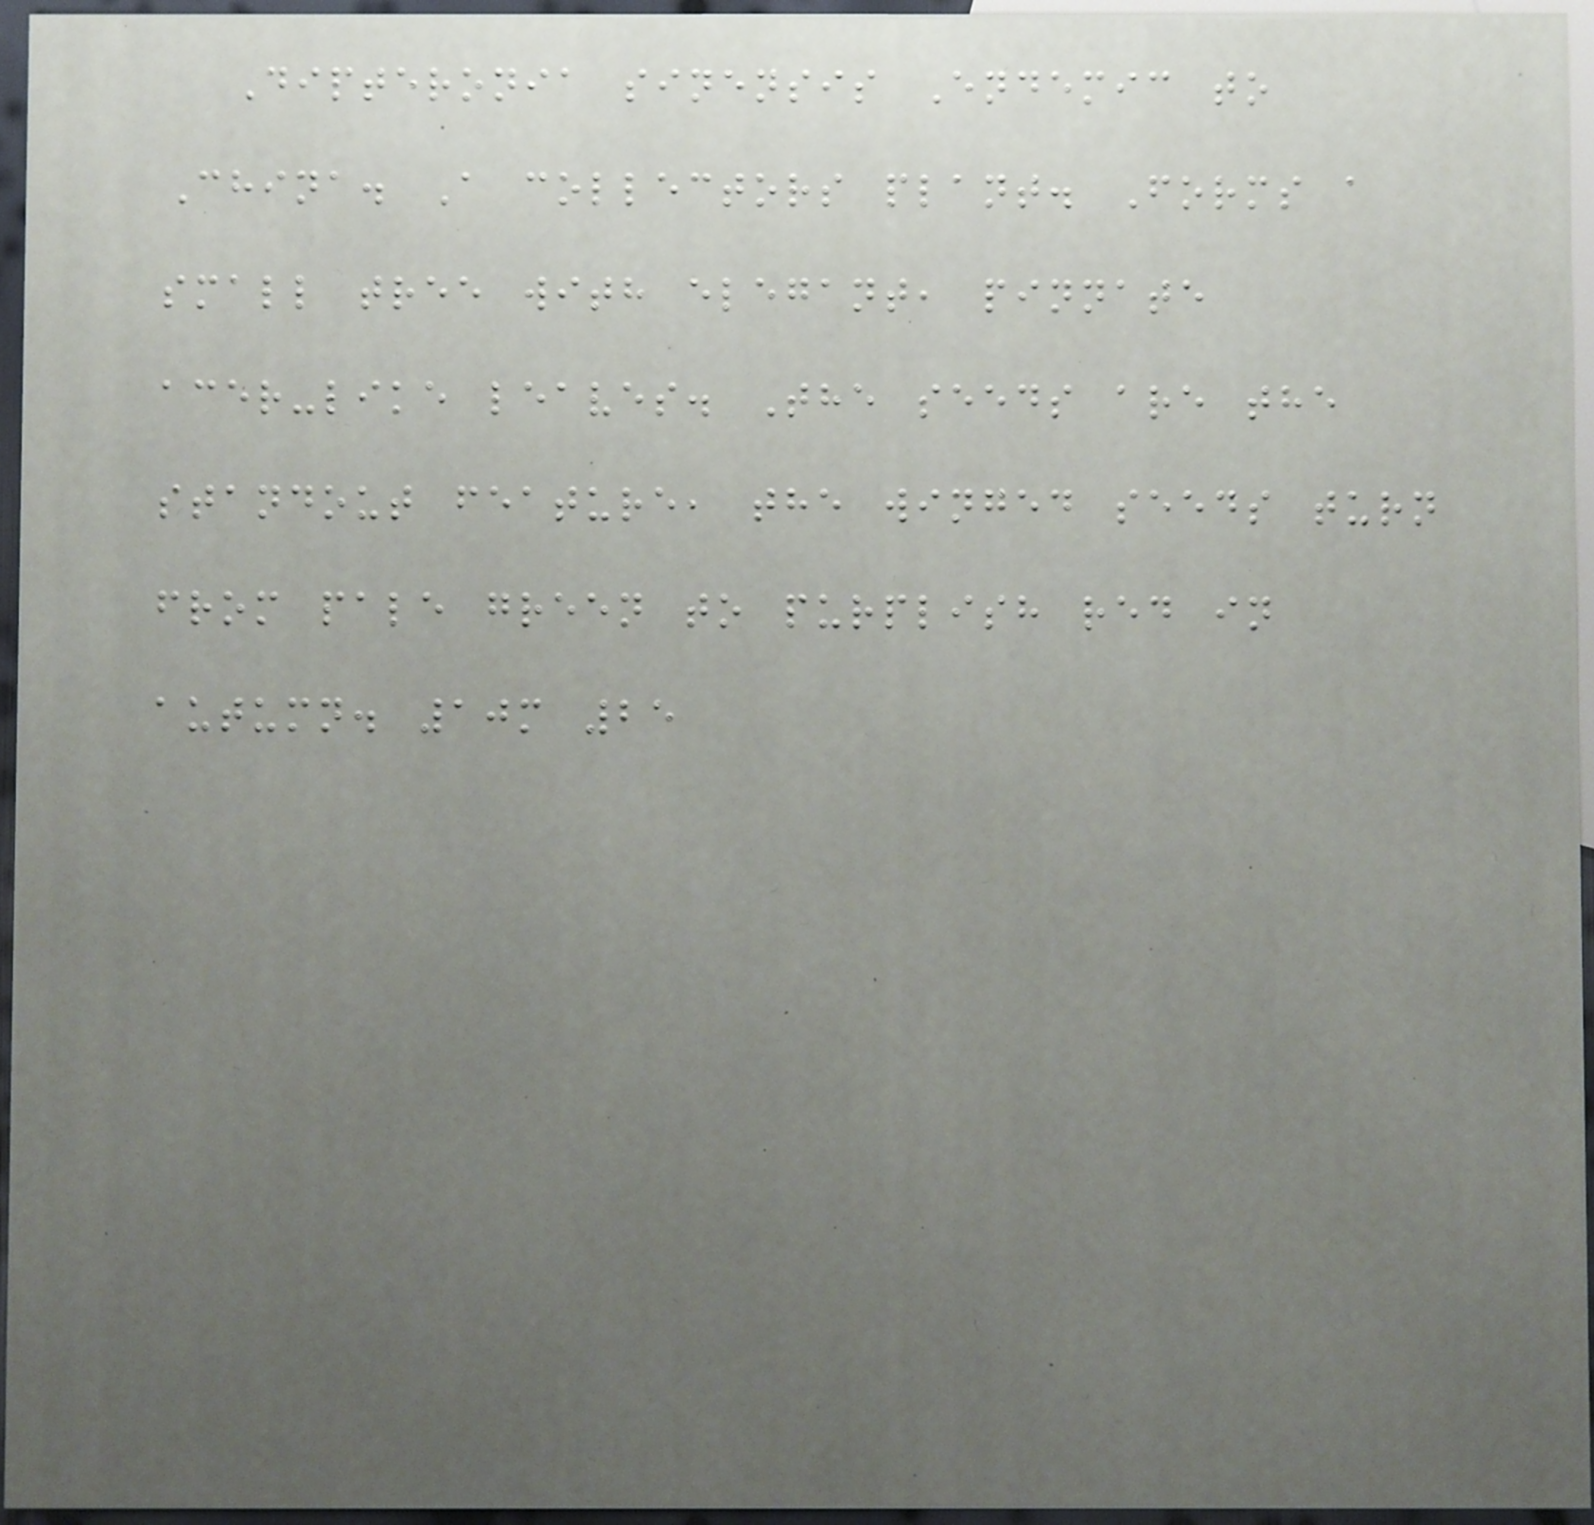Dipteronia sinensis Endemic to
China. A collectors plant. Forms a
small tree with elegant, pinnate
acer-like leaves. The seeds are the
standout feature, the winged seeds turn
from pale green to purplish red in
autumn. 10m 25
